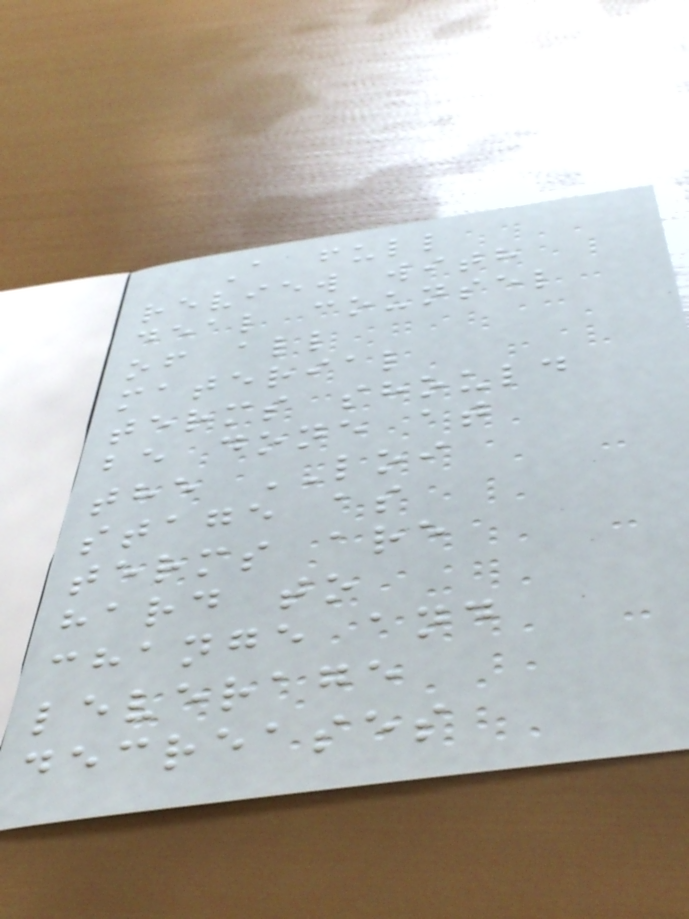A full
review with
deal counsel
of all
material
terms should
be done at
the LOI
stage as
terms are
hard to
change and
leverage
decreases
